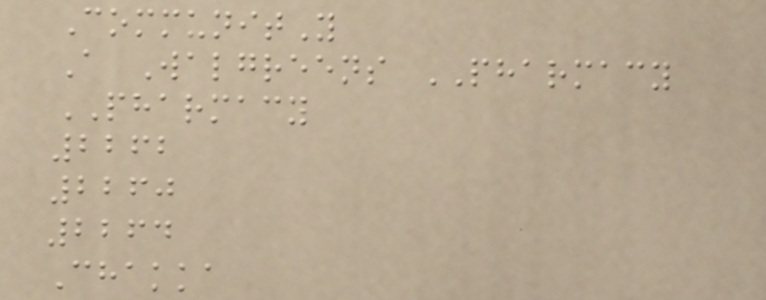CommunitY
A Walgreens PHARMACY
PHARMACY
2262
2260
2264
Chakka
